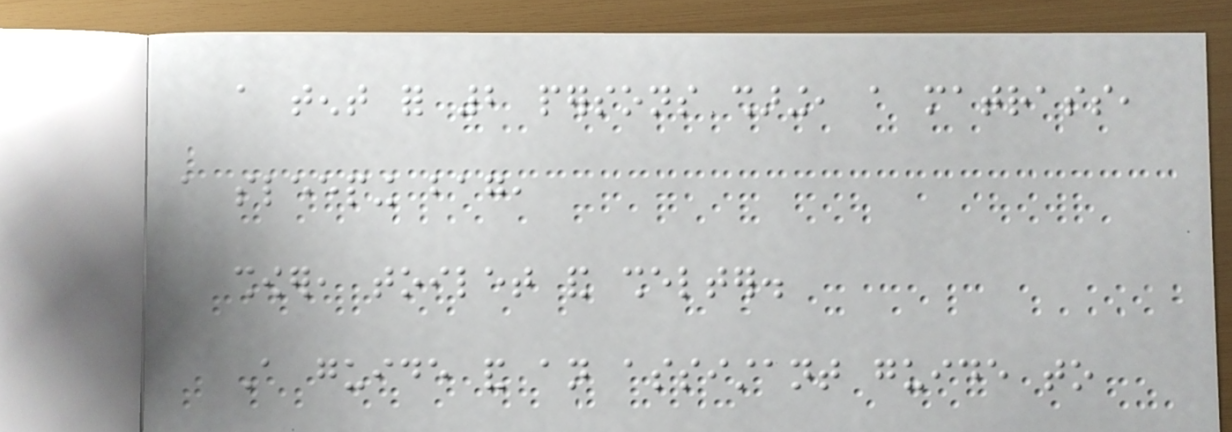a tent for 2 persons sharing, a matrass,
a sleeping bag,
shower, toilet and shelter.
A guide and an assistant guide to
